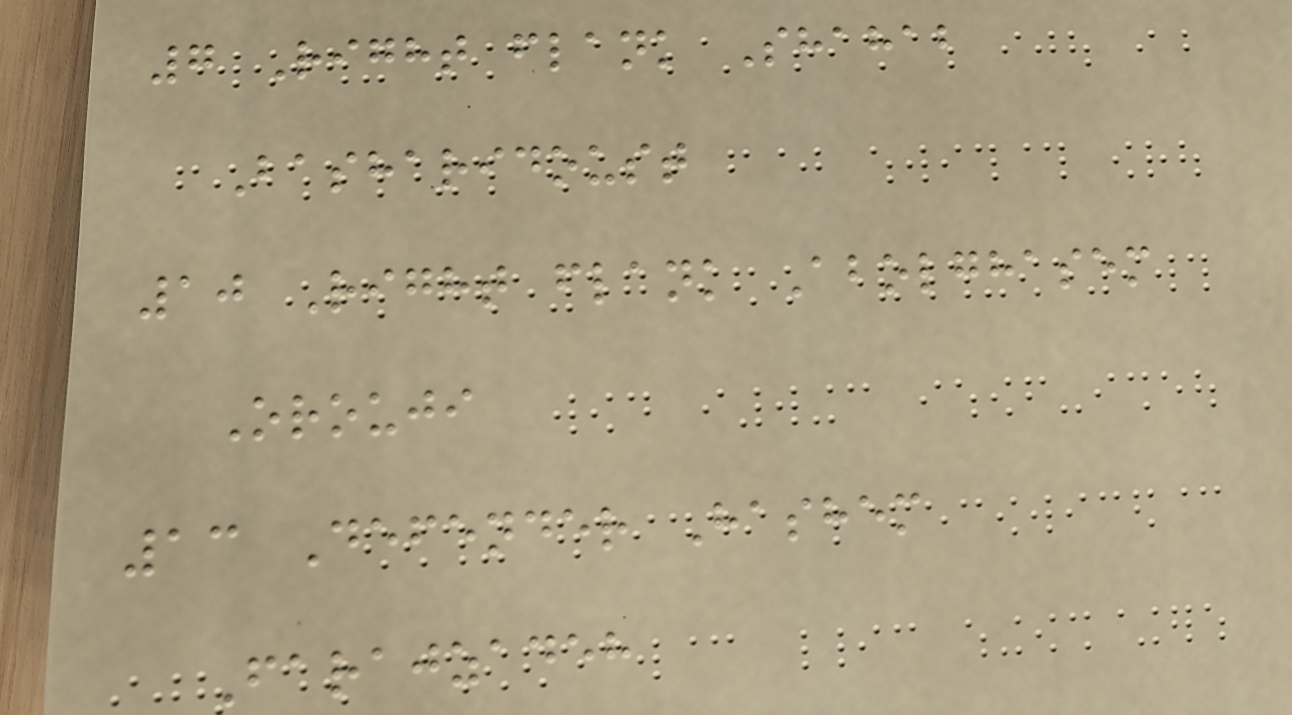7 Right flank Shahab
Basharidoust
10 Right flank Abolghasem
Orouji
13 Defender Hashem
Farajzadeh
